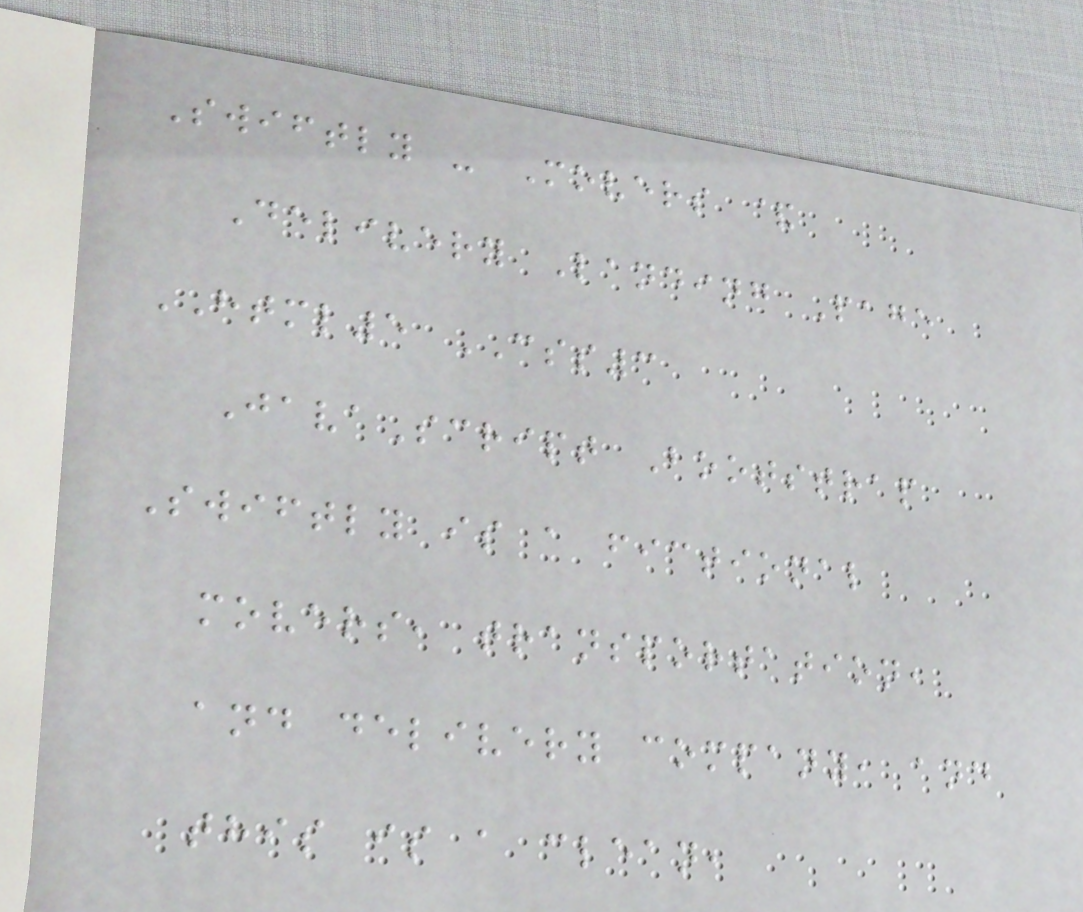Swiftly - Movers &
Delivery Landing Page
HTML5 CSS3
JavaScript Bootstrap
Swiftly is a fictional
movers, transportation,
and delivery company, and
this is a clean,
